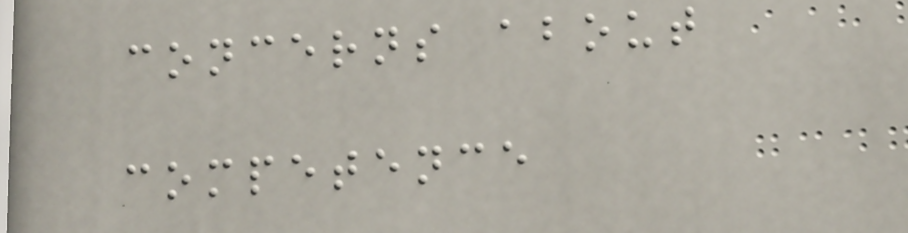concerns about
competence
